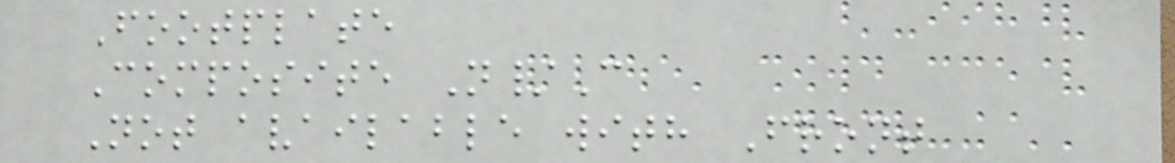Footplate
Composite N/C
Not available with Front
